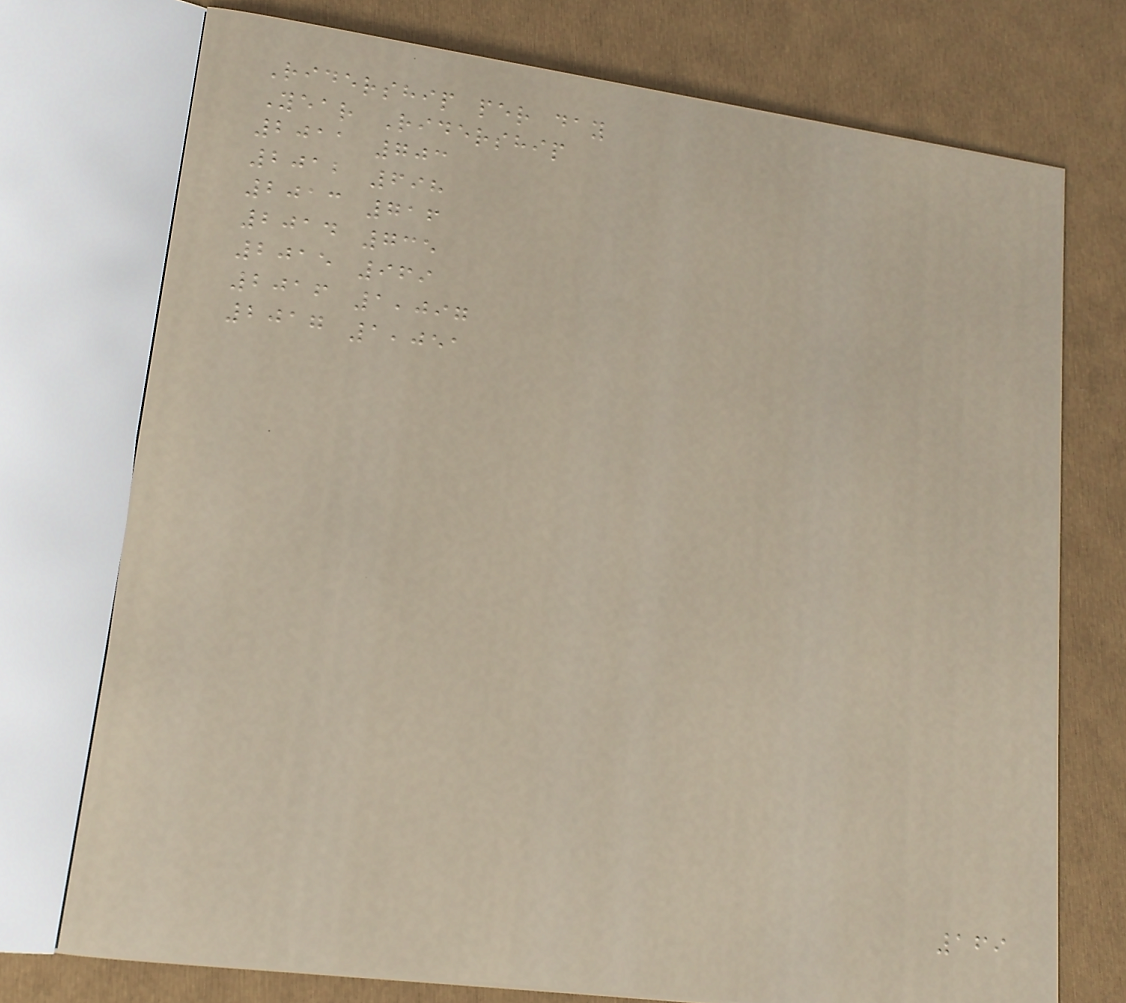Ridership per day
Year Ridership
2011 703
2012 698
2013 716
2014 735
2015 969
2016 1,097
2017 1,051
169
